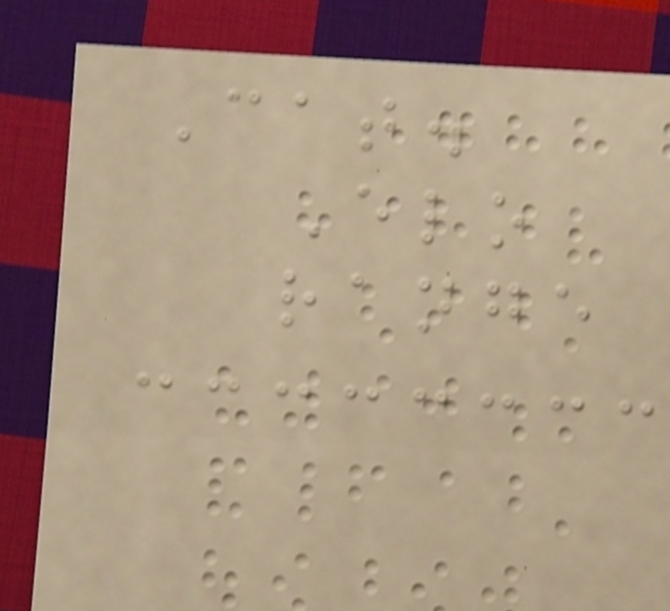Cat.
Elo
range
